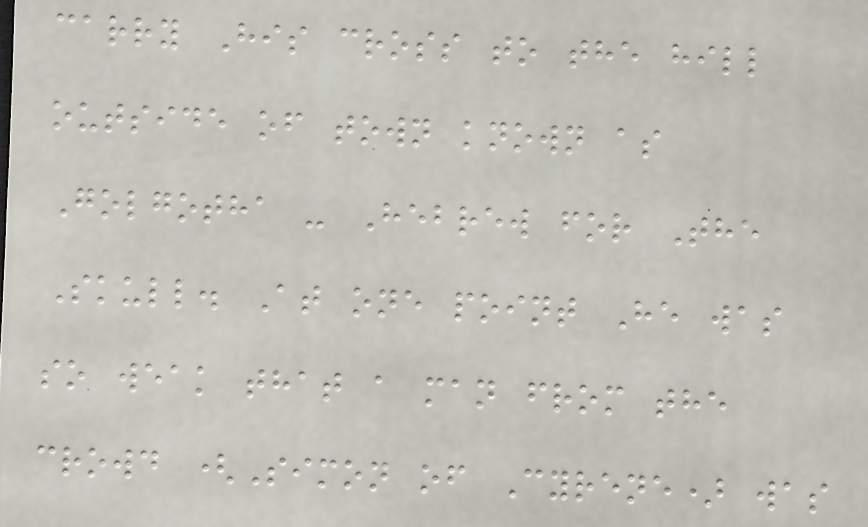carry His cross to the hill
outside of town known as
Golgotha - Hebrew for The
Skull. At one point He was
so weak that a man from the
crowd (Simon of Cyrene) was
